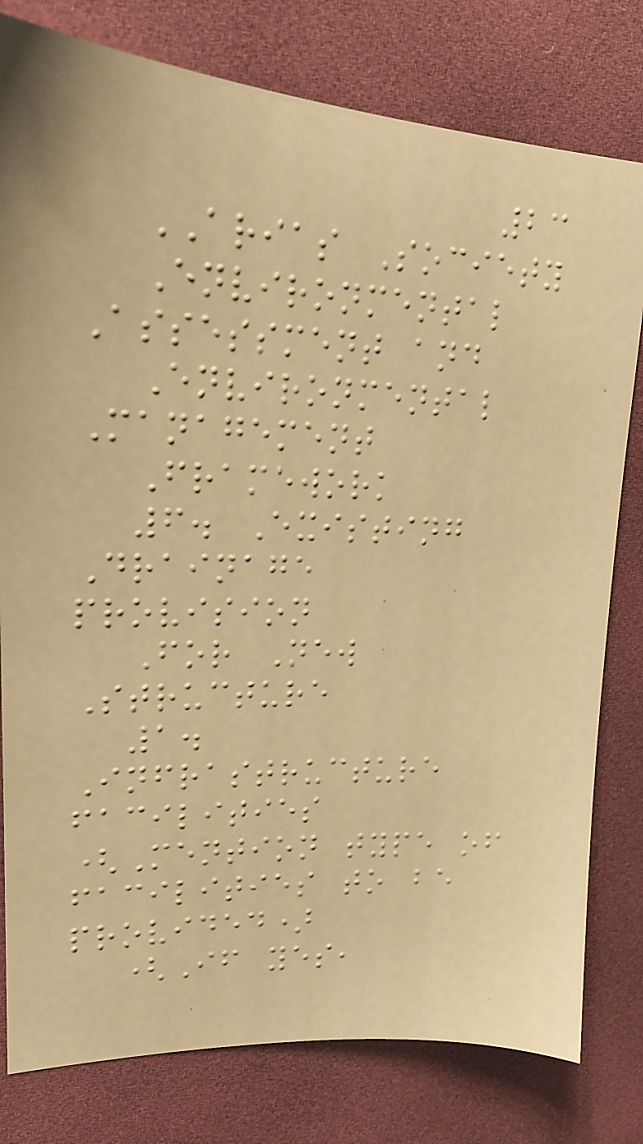23
ARIAS Society
Environmental
Assessment and
Environmental
Management
Framework
6. Existing
Drainage
provision
For New
Structure
1.
Infrastructure
facilities
(Mention type of
facilities to be
provided)
(If yes,
